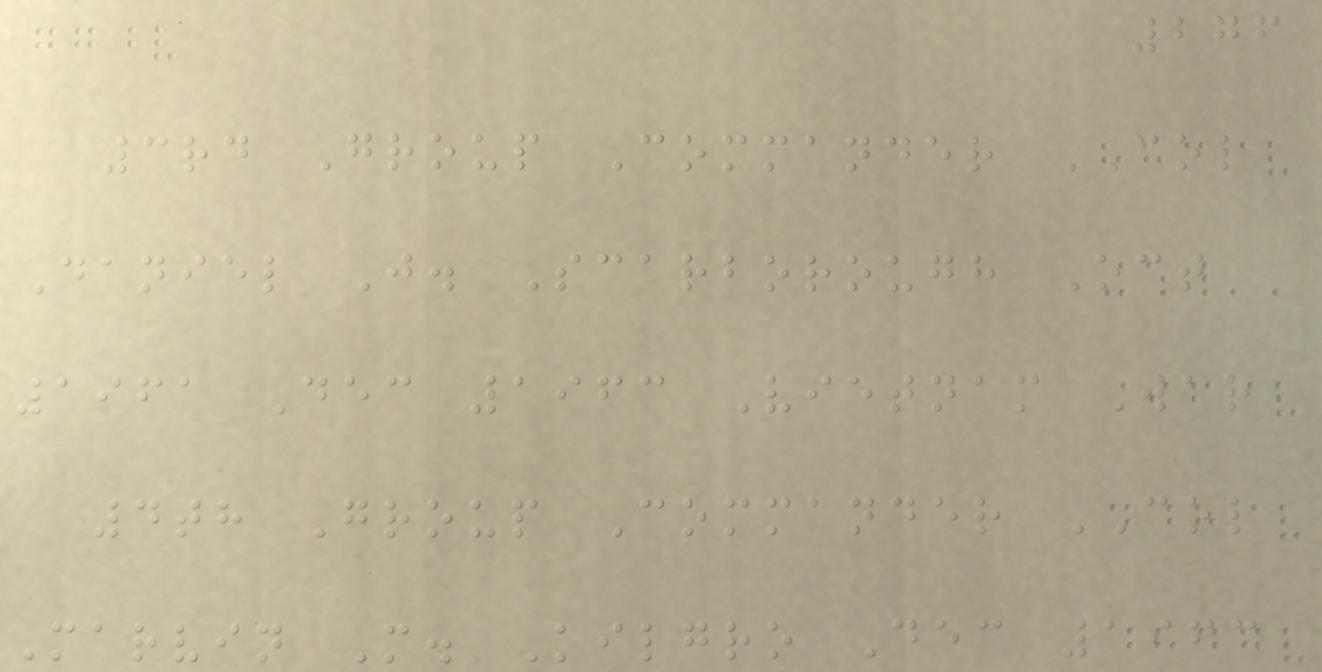276
3rd Group Commander COL
Daniel J. Scarborough Oct
1961 Dec 1963 Vietnam War
4th Group Commander COL
Marvin M. Kilgro Dec 1963
